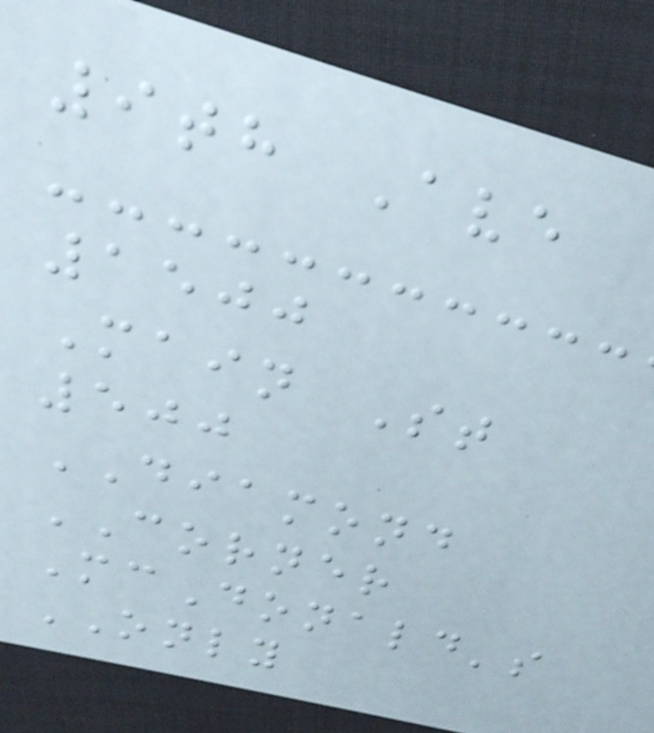9th Ave
1500
Main St
500
DIAMOND
CORNER
McDonald's
ONLY
